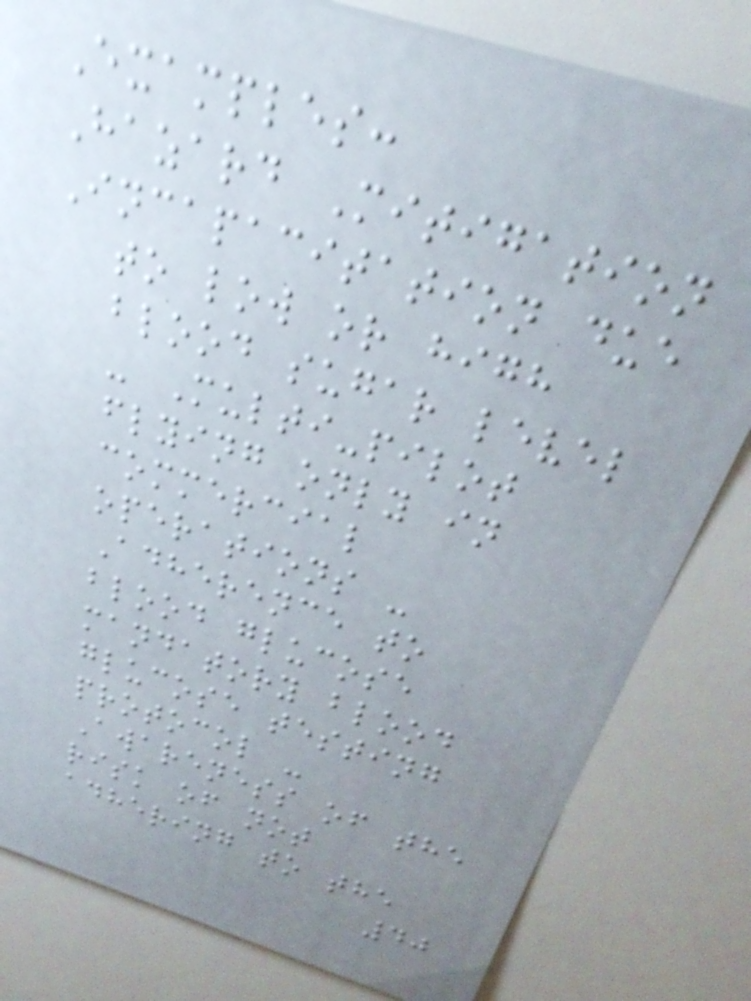Examples:
Hazard Mitigation
Incapacitation due
to low or high
blood sugar level
- Multi-pilot
flying only in
commercial
operations -
Adherence to
blood glucose
mandatory blood
glucose testing
protocol -
Awareness of the
risk of not
adhering to the
40
